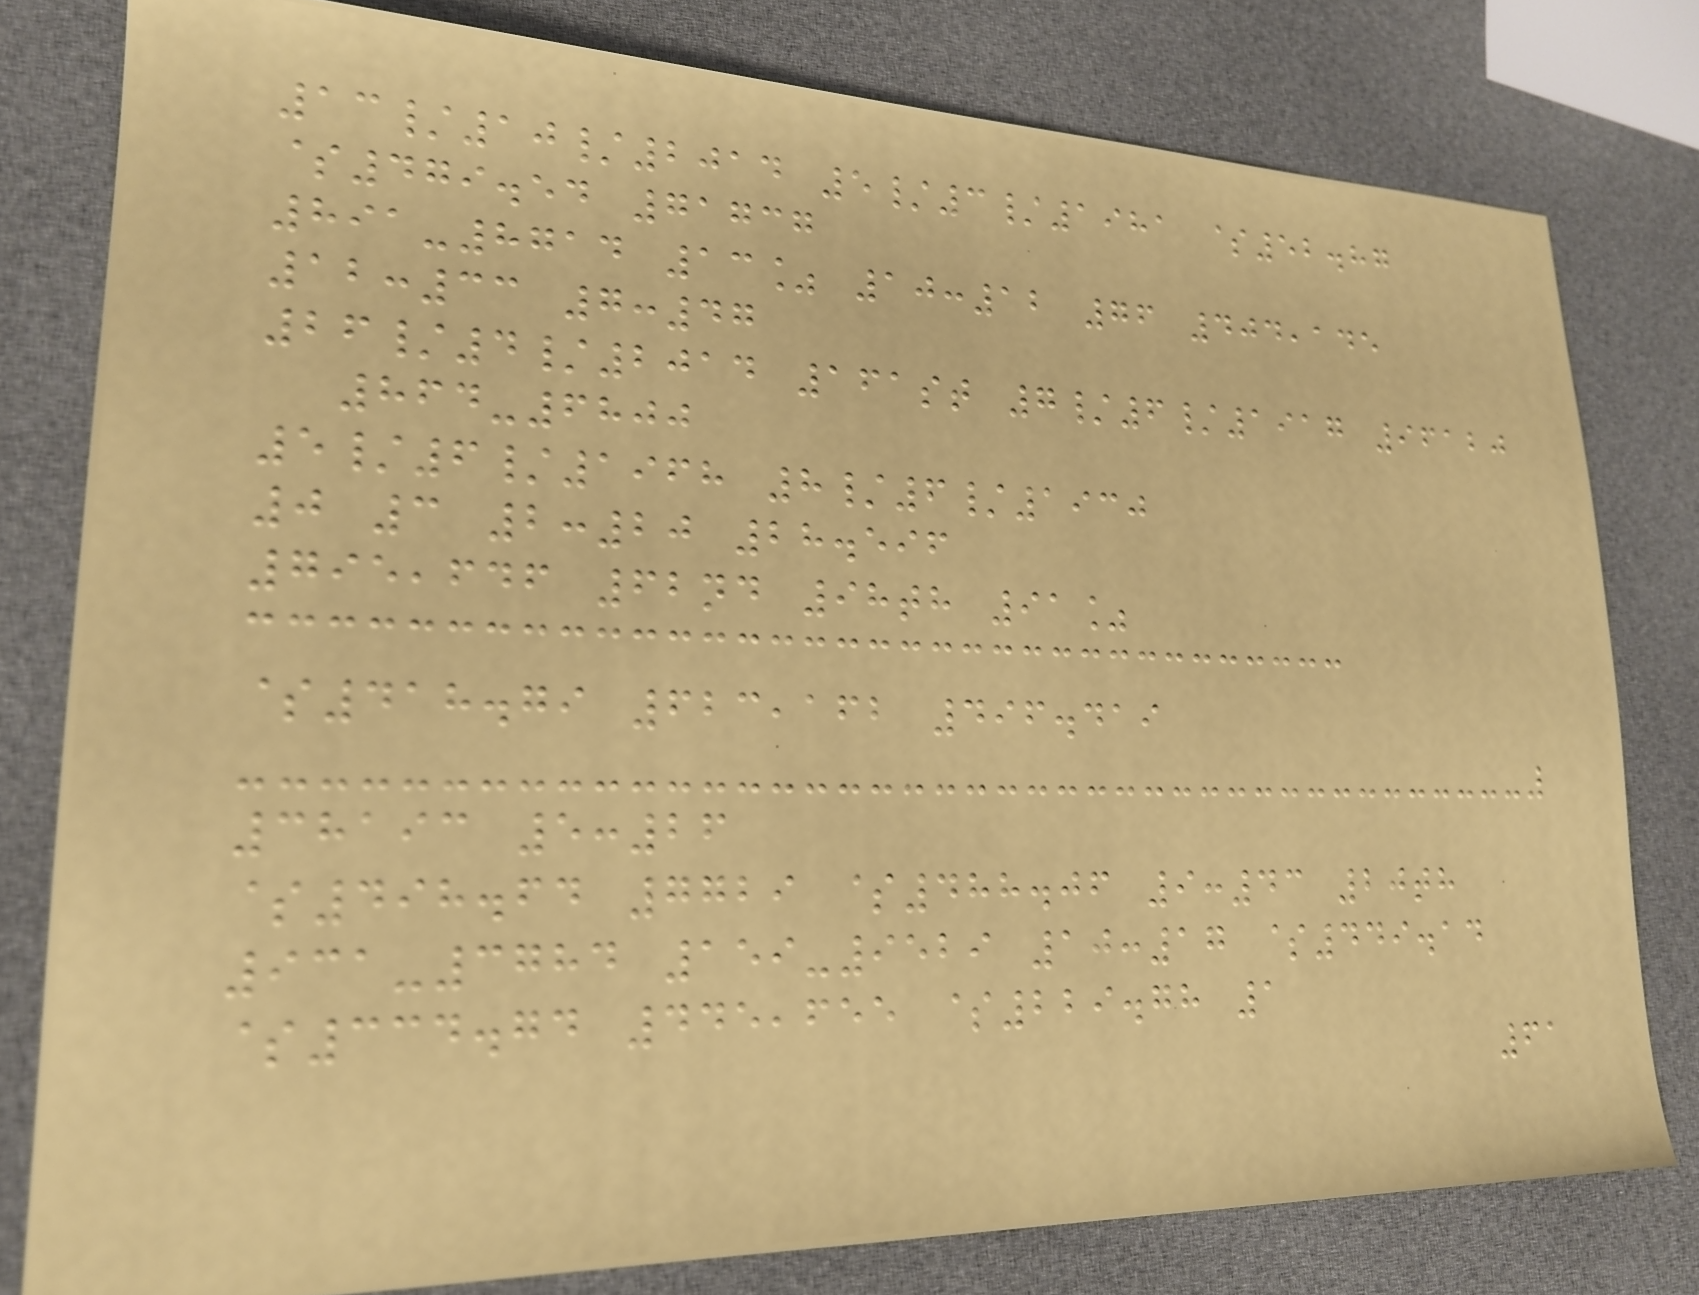13/10/2014 5/3/1981 $52.87
$479.54 71737
891-8714 13% 10:12 76 404,145
12:33 7:47
26/4/2014 161st 7/6/1917 96120
864-6800
5/6/1968 8/6/1930
0 3 2:20 28.596
795,646 62nd 98th 91%
$418.79 623,162 496.419
38193 5:26
$498.64 7729 $488.06 9:43 20th
931-3784 159-9529 10:17 $449.14
$334.74 445,655 $229.78 1
61
